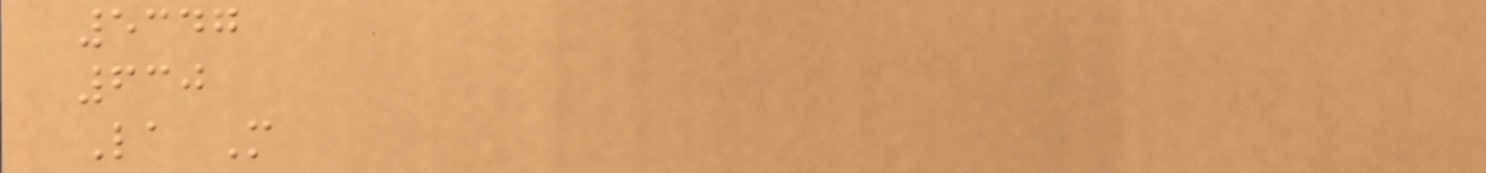5347
630
La M
